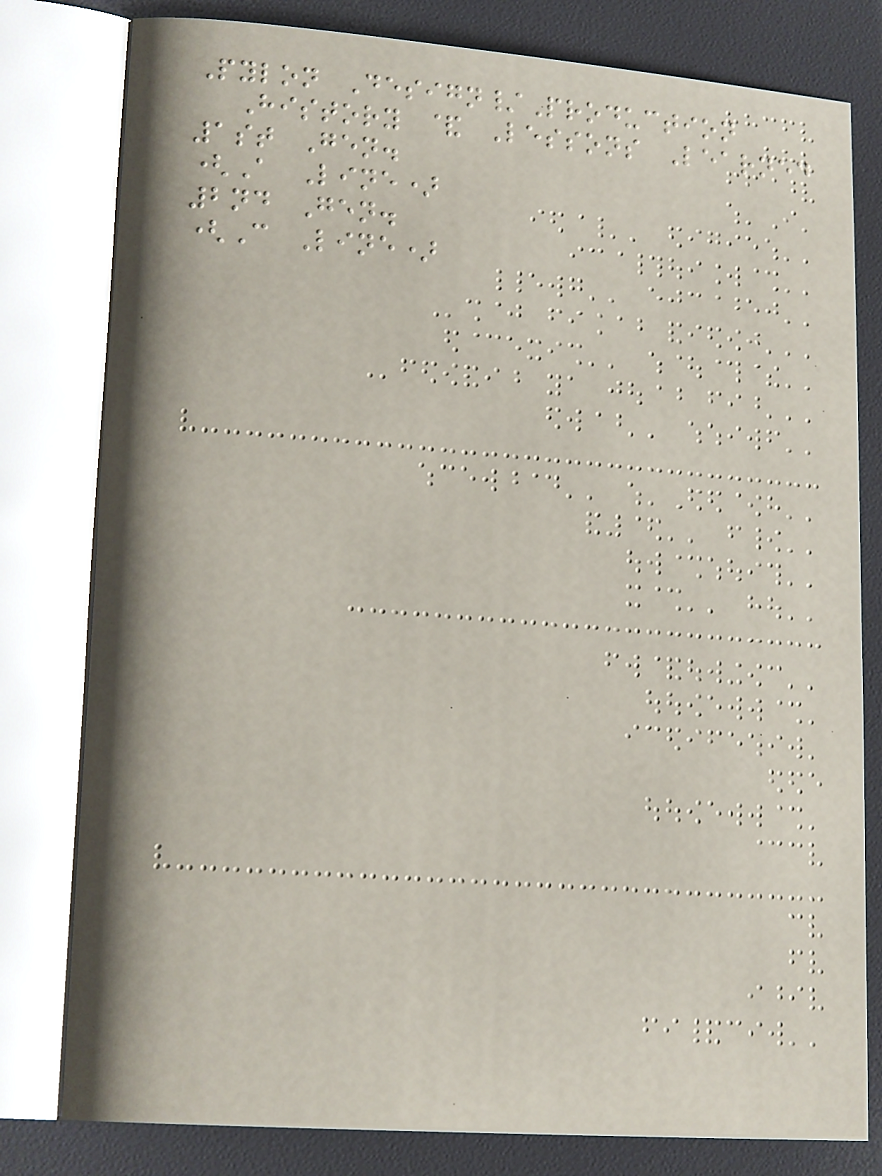Pylon Design/Production
History & Lessons Learned
1st Gen.
(A Line)
2nd Gen.
(C Line)
